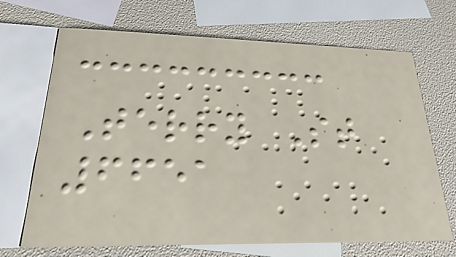Terry St
6651
